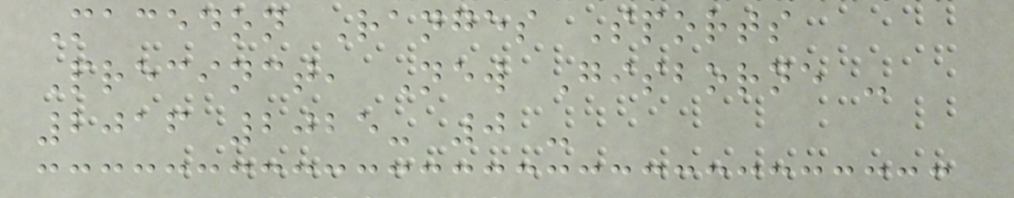Macedon Ranges Sports
Precinct, New Gisborne -
2016 2025- 0 -
